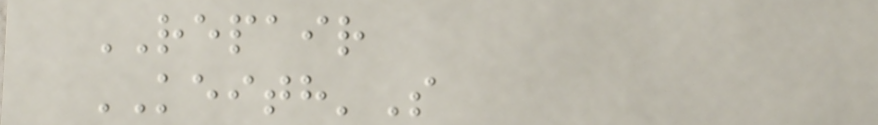REPAIR
KEITH'S
